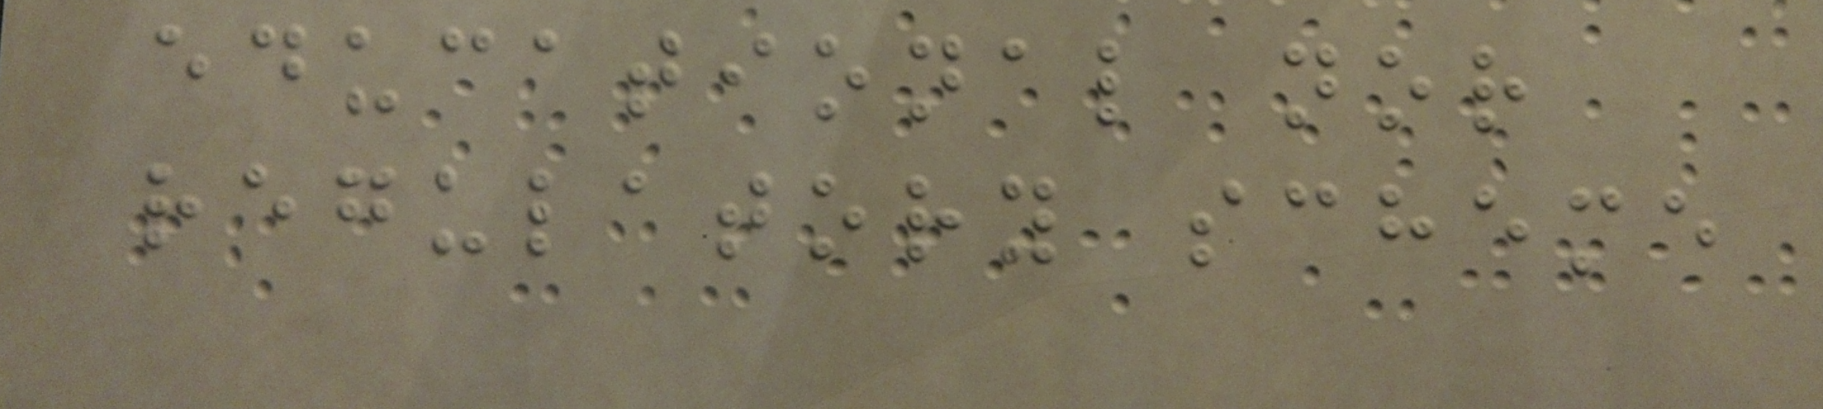educational nor
regulatory scheme
